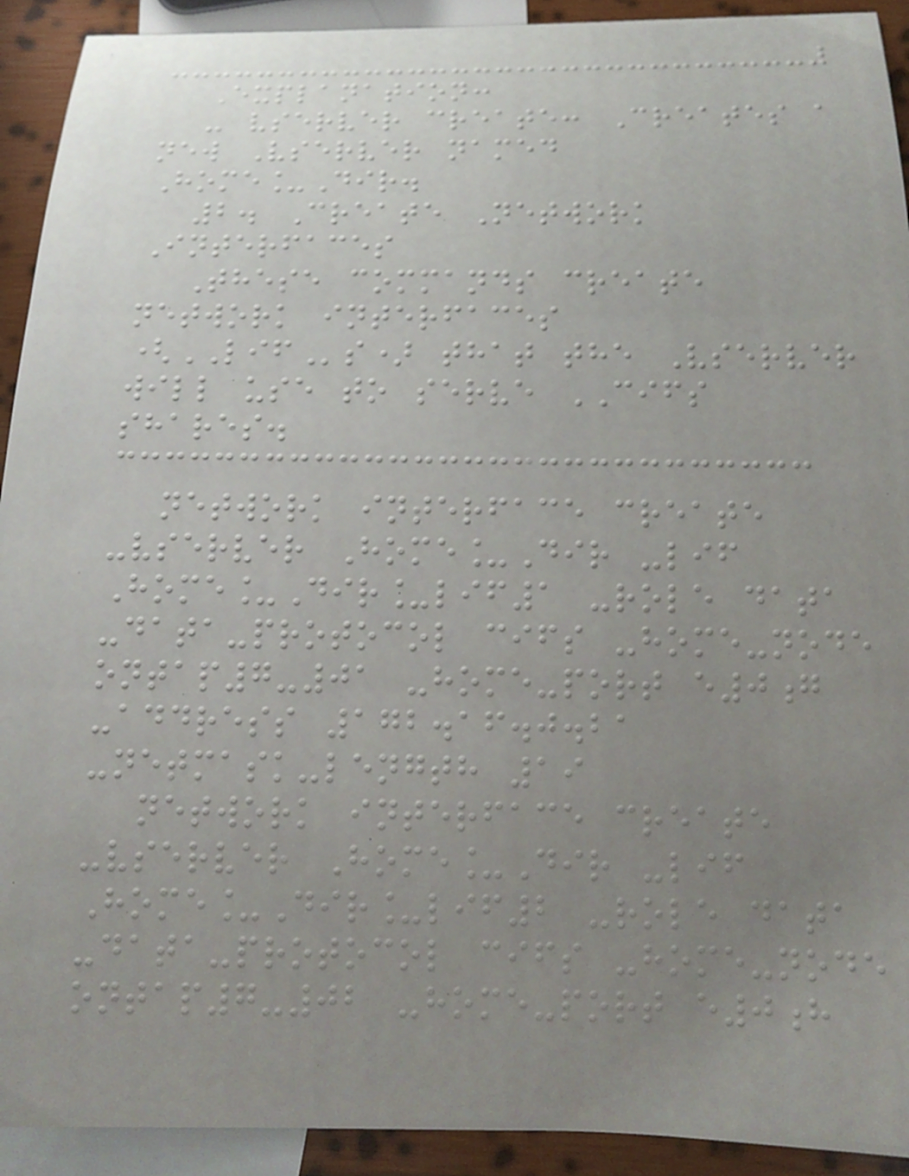Explanation:
- vserver create: Creates a
new Vserver named
Home_Dir.
2. Create Network
Interfaces
These commands create
network interfaces
(LIFs) that the Vserver
will use to serve CIFS
shares.
network interface create
-vserver Home_Dir -lif
Home_Dir_lif1 -role data
-data-protocol cifs -home-node
ontap7-01 -home-port e0g
-address 172.16.0.21
-netmask-length 19
network interface create
-vserver Home_Dir -lif
Home_Dir_lif2 -role data
-data-protocol cifs -home-node
ontap7-02 -home-port e0h
